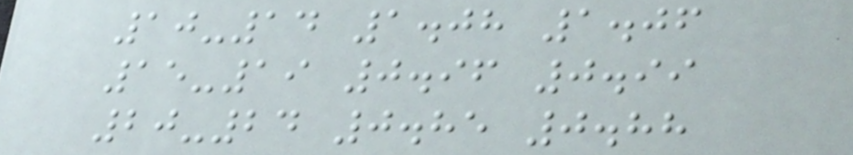10-14 1.08 1.06
15-19 0.96 0.99
20-24 0.85 0.88
